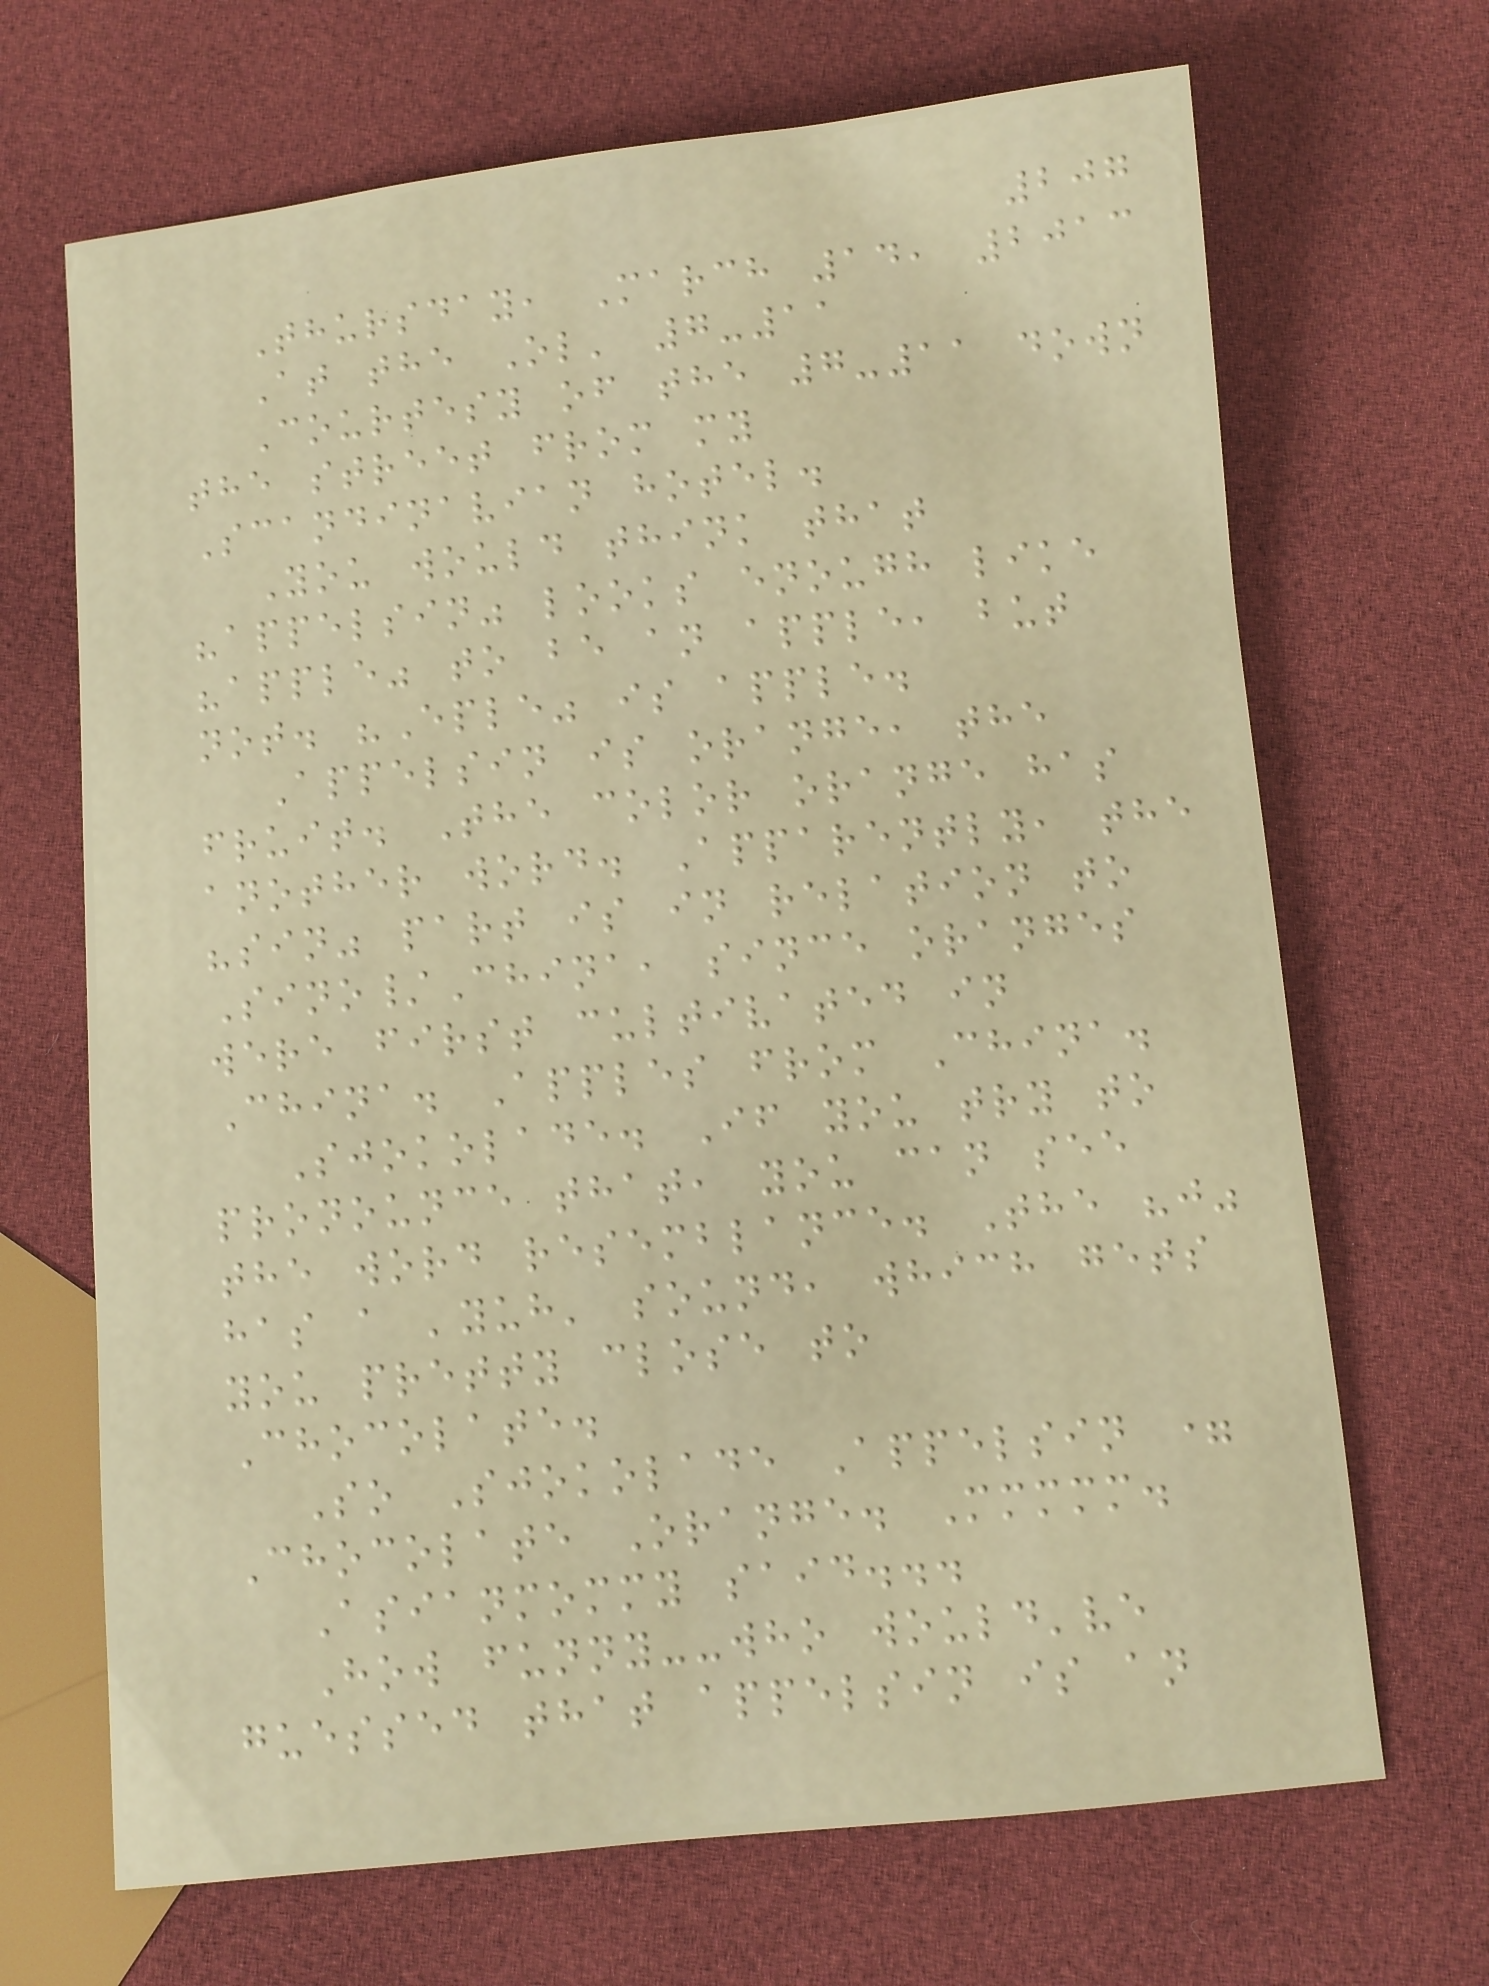207
Thursday, March 14, 2013
At the Ol' 7-11
Courtesy of the 7-11 down
the street from my
Scandinavian hotel.
You would think that
"appelsin" looks enough like
"apple" to be an apple, but
not. "Eple" is apple.
Appelsin is orange, the
fruit. The color orange has
another word. Apparently, the
"sin" part is in relation to
Sino/China, since oranges
were first cultivated in
China. Apples from China.
Sjokolade. If you try to
pronounce that, you can see
the word resemblance. The "j"
has a 'yuh' sound, which gets
you pretty close to
Chocolate.
So Sjokolade Appelsin =
Chocolate Orange. Mmmmm.
Asianmommy said...
How funny--who would've
guessed that appelsin is an
